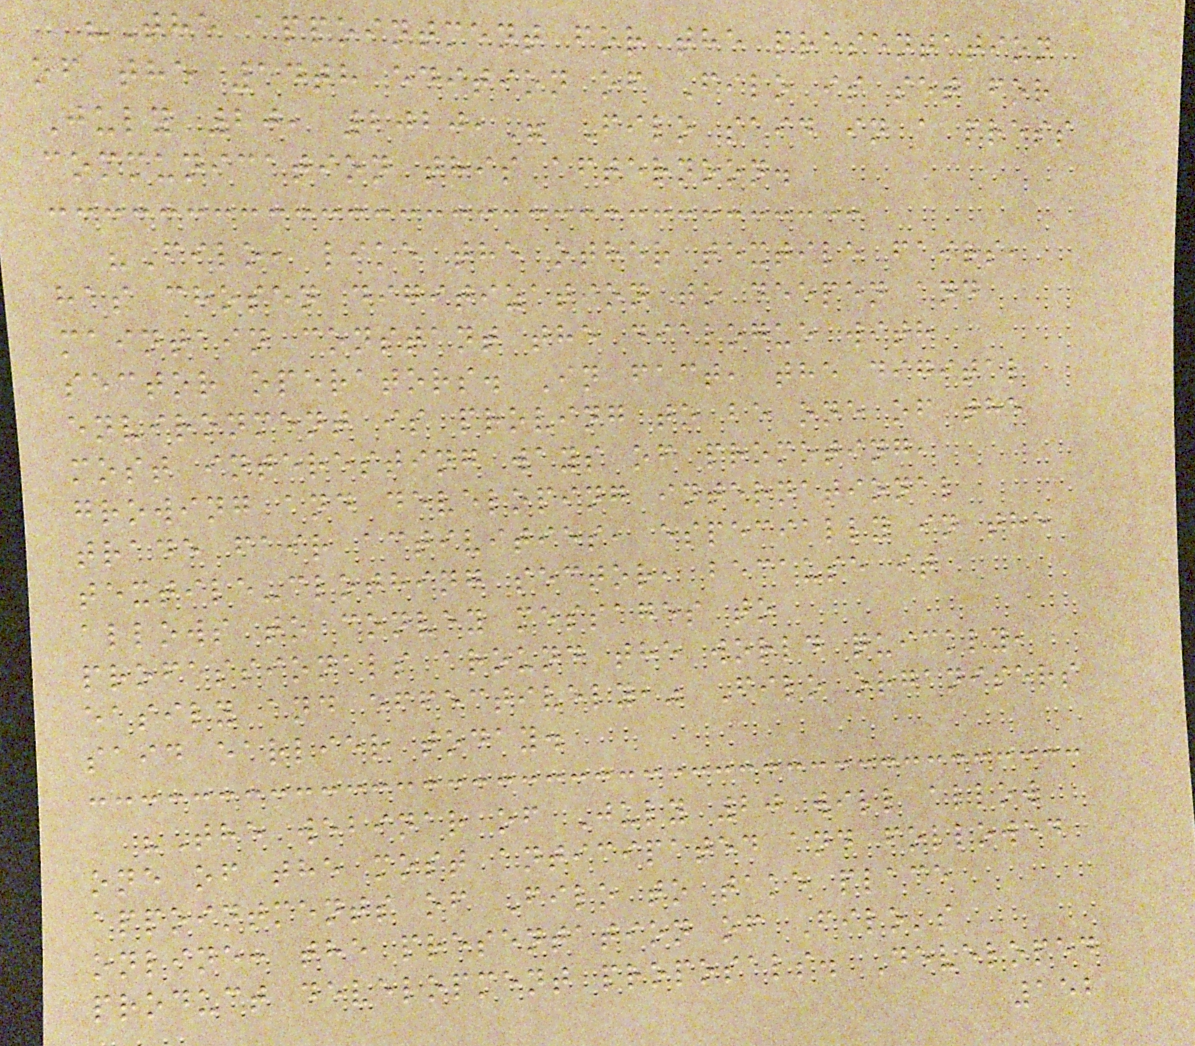"The appointment for the presentation
of the 54th edition of Filo is set for
July 20, 2020," Filo said in a press
communication this afternoon.
"Filo, like the other textile fairs,
has chosen digitization to deepen and
maintain constant the dialogue with
sector operators. In fact, the digital
environment is proving to be one of the
most interesting ways of promoting,
growing and developing international
trade fair activities, especially in the
textile-clothing sector, because it
allows to convey messages to
professionals around the world quickly,
easily and effectively," Filo organisers
said earlier today.
"The webinar of July 20 will allow
one of the most anticipated and followed
appointments of Filo to take place
online: the presentation of Filo's
product development proposals. Developed
152
